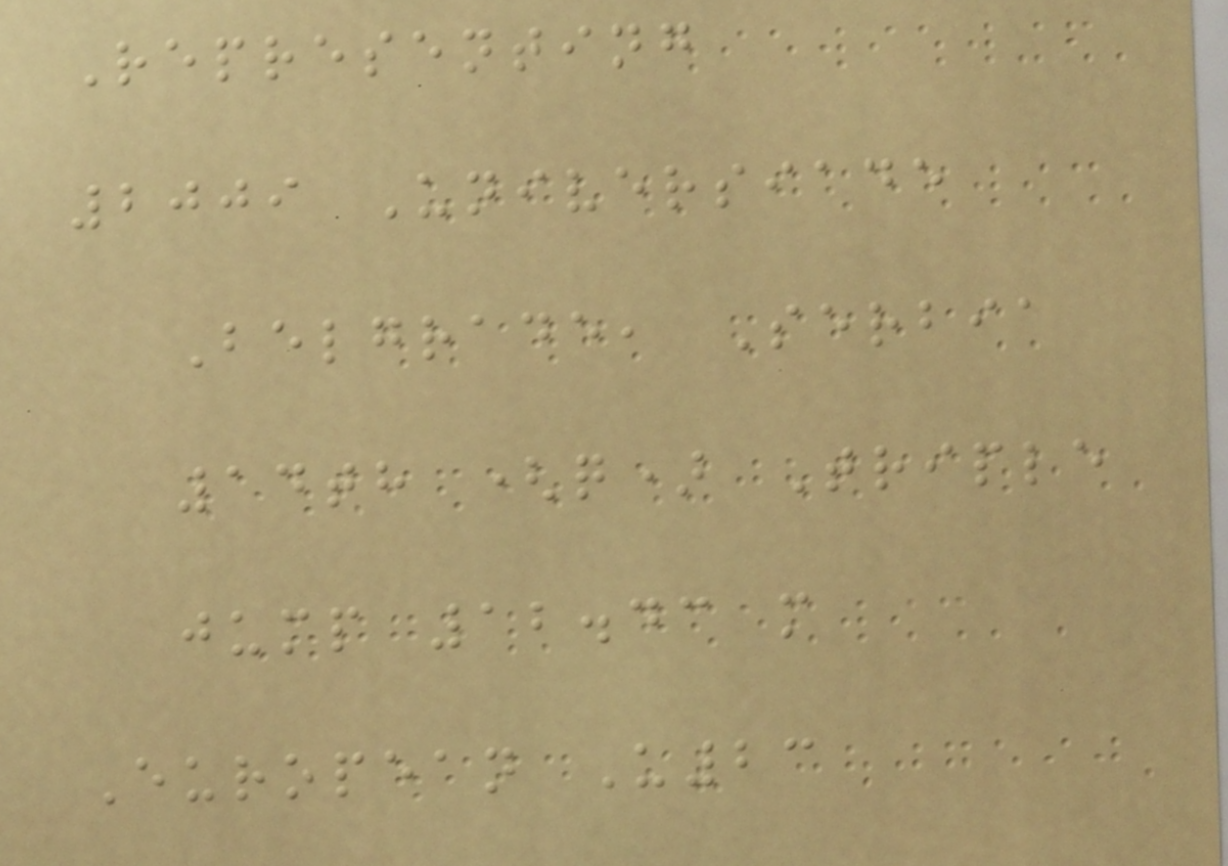Representing
2009 Universiade
Belgrade, Serbia
14th (q) Triple
jump 12.43 m
European U23
